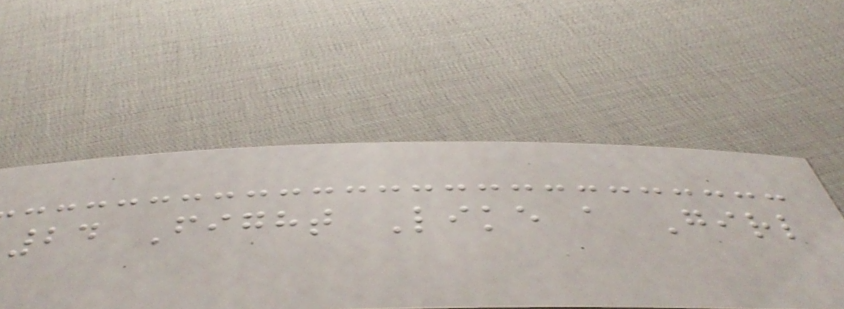24 Fight Like a Girl
